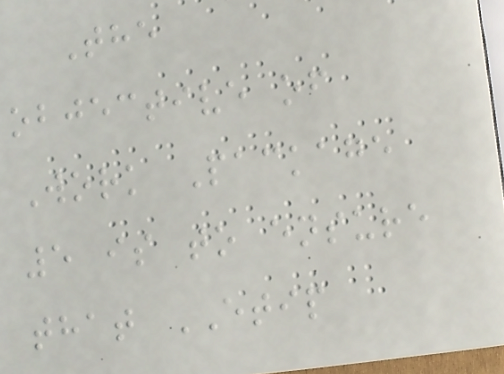The
objective of
Work Package
5 is to ensure
that ETIP
